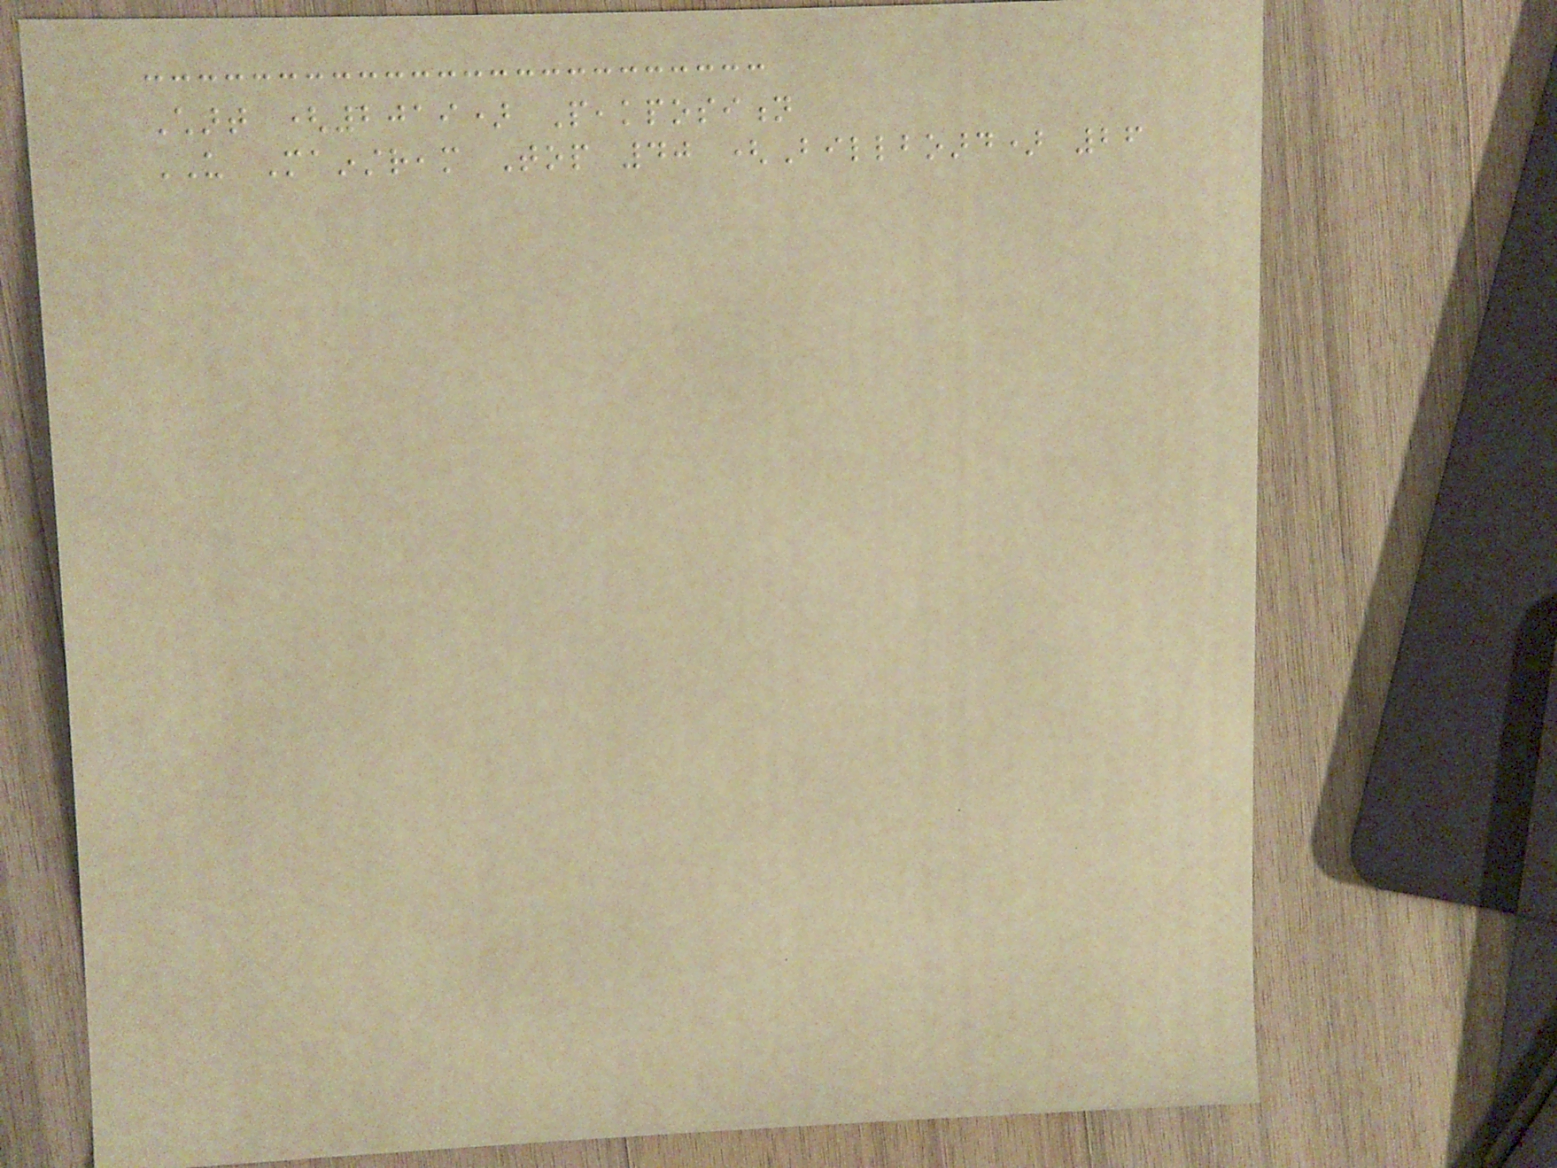Chart (2019) Peakposition
US Mainstream Top 40 (Billboard) 26
